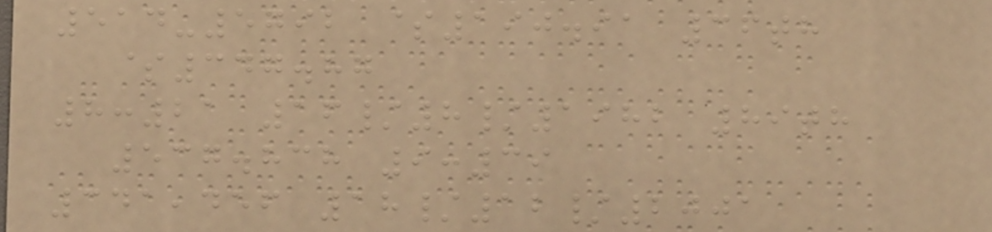514-5792 $190.91 36th
$347.87
8:21 16/8/1982 89th
537.838 9:39
341,456 18/12/2001
